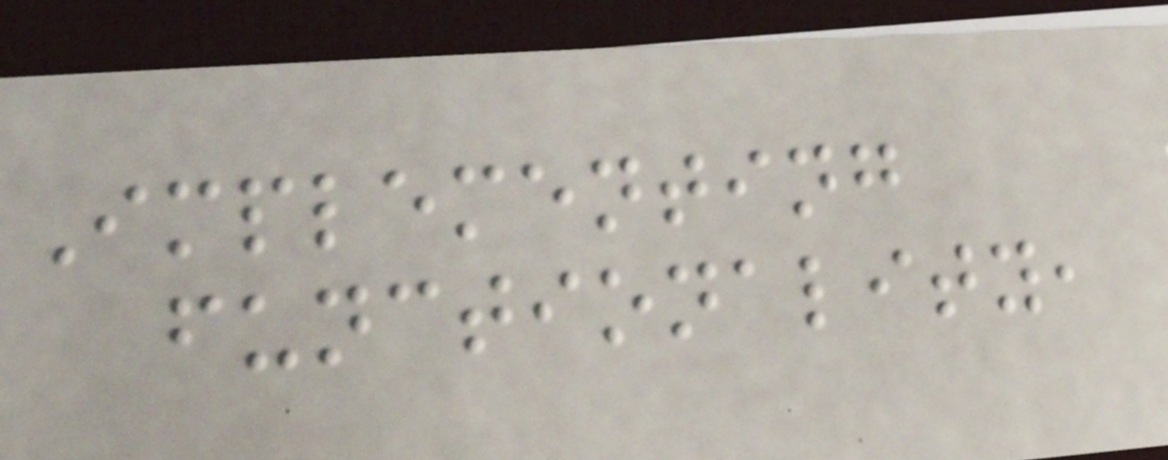Implementing
functionality,
